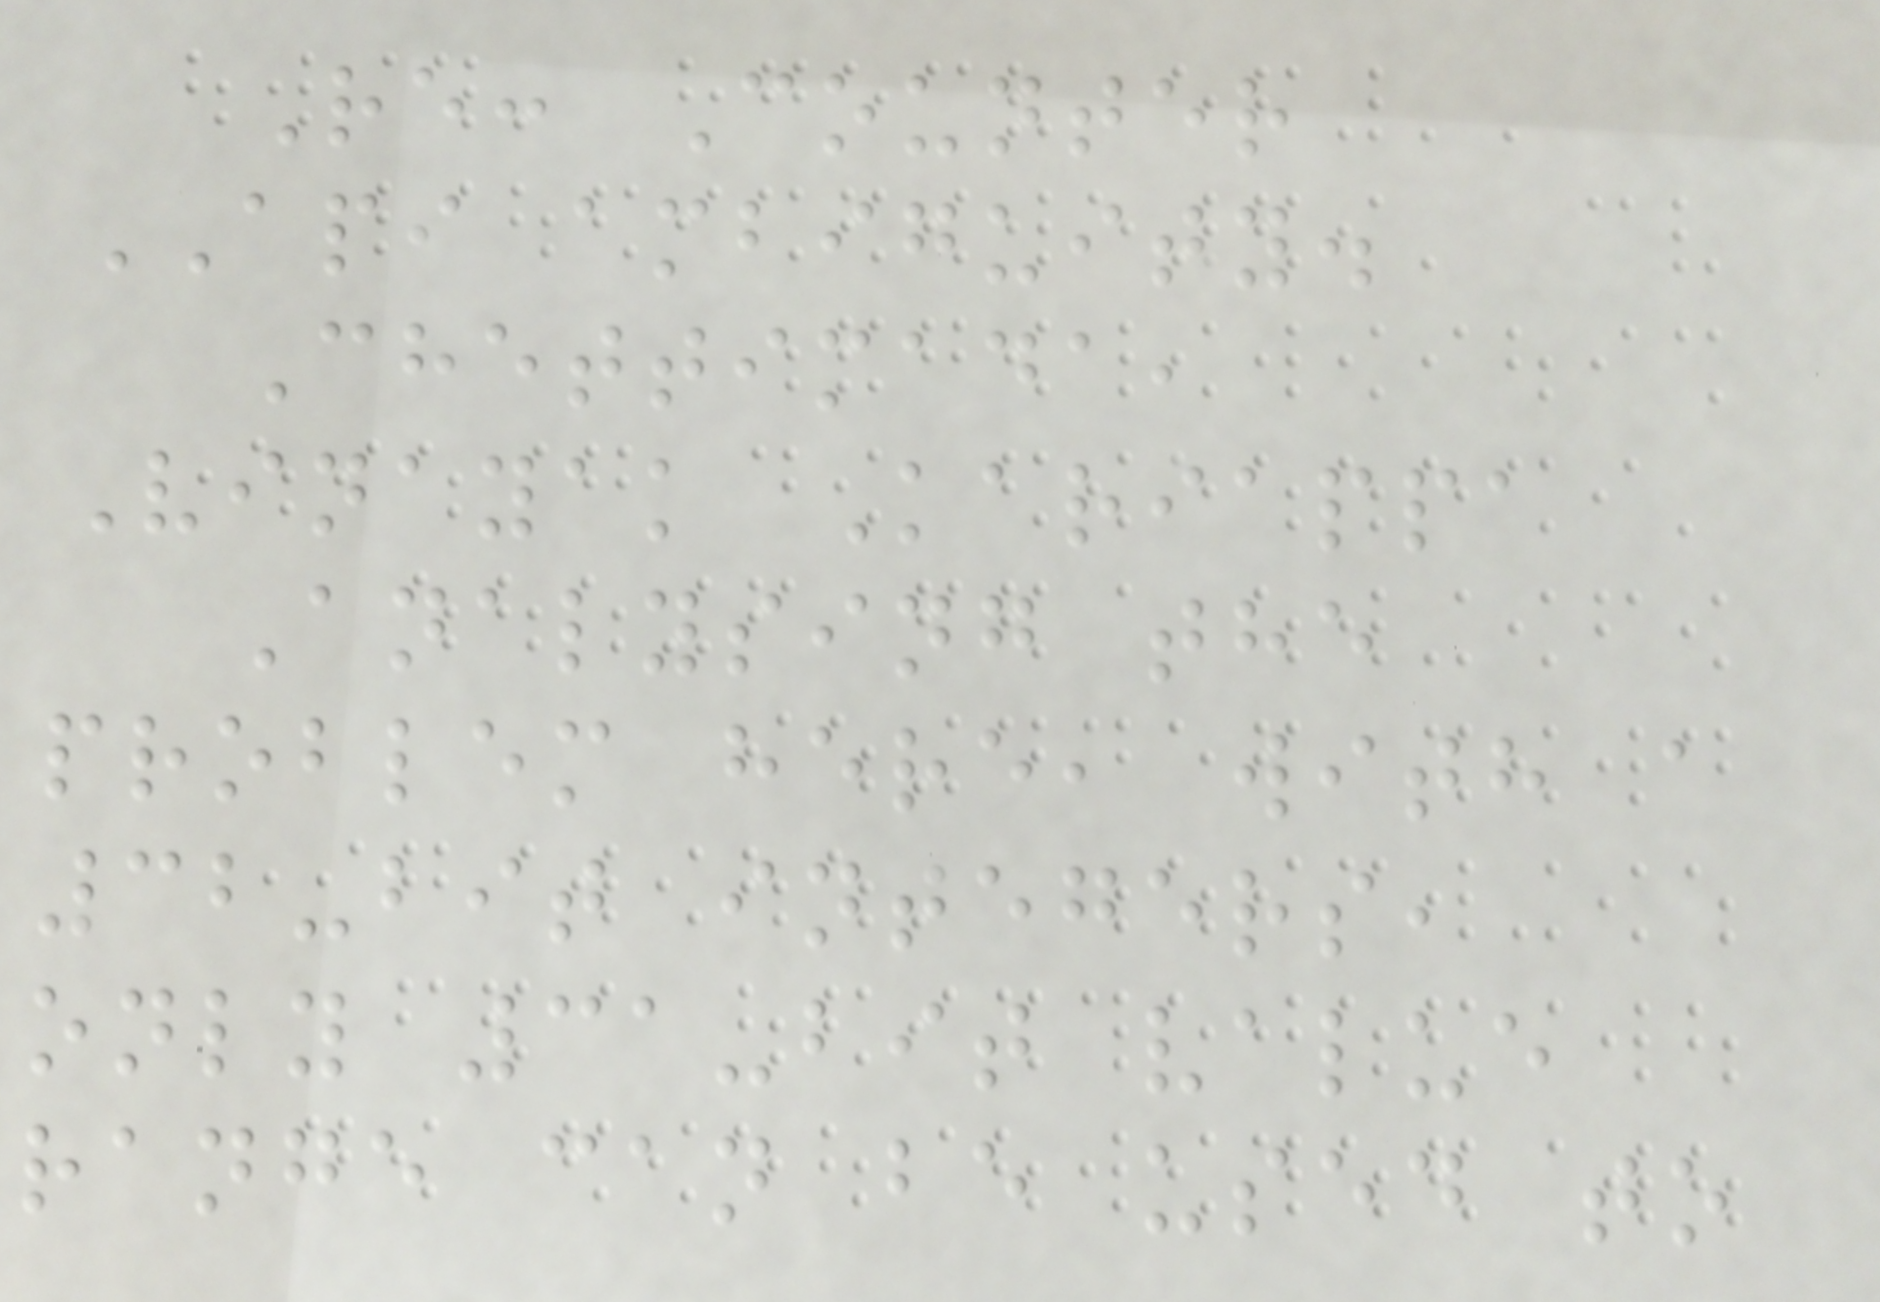Re: Counter
API ambiguity.
Chettimada,
Vinayak Kariappa
Analysing the
problem here, with a
32-bit integers,
only 31-bit value
range can be used to
